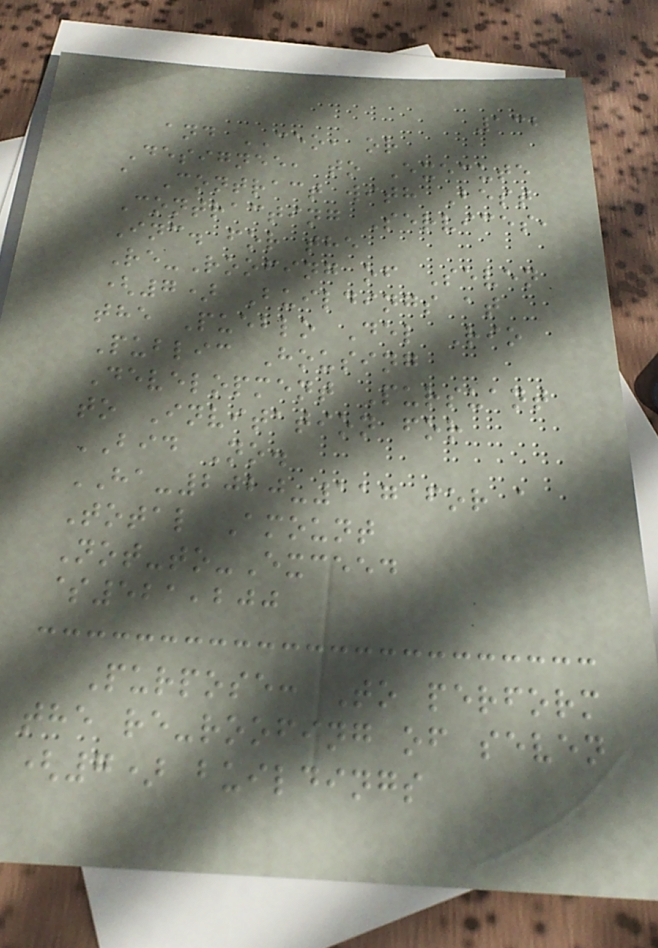132
and CEO, or
Designee, to Execute
a Contract with Best
Contracting Services,
Inc. for the
Re-Roofing of Seven
(7) Buildings at
the Pueblo Del Rio
Public Housing
Development Pursuant
to Invitation for
BID No.
HA-2020-117 for a
Total Amount
Not-to-Exceed
$521,200
Purpose: To perform
the re-roofing of seven
(7) buildings
